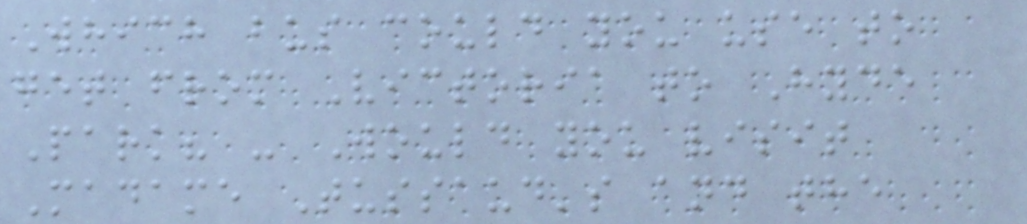Which bus could you use to
get from Victoria to Hyde
Park? - Would you visit
Madame Tussaud's and the
